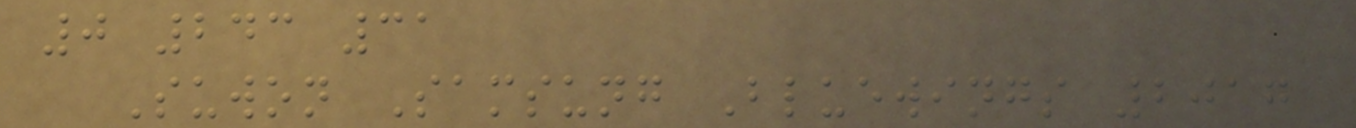0 243 31
Suwon Samsung Bluewings 2017
